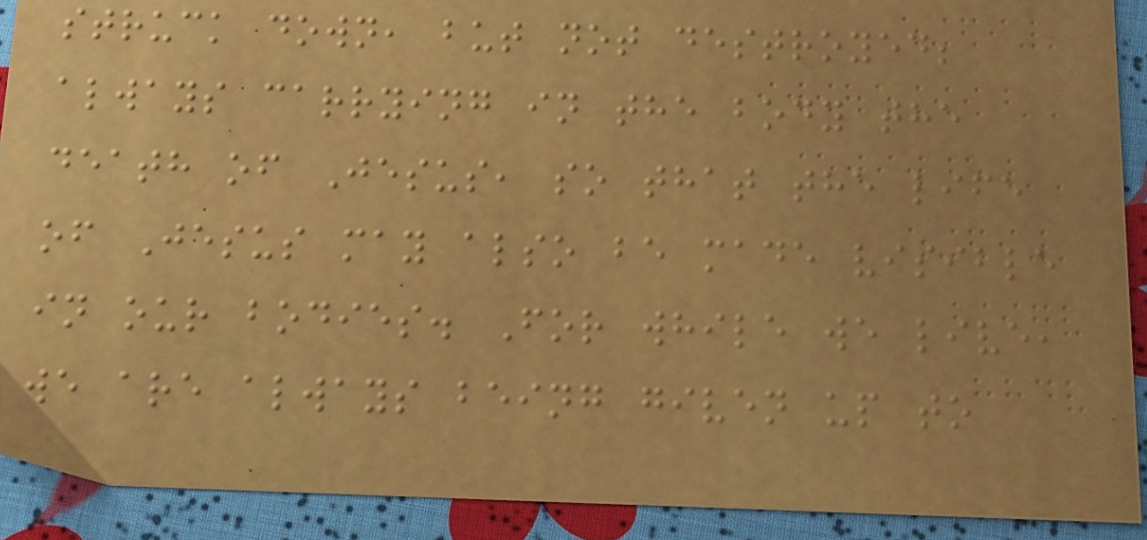struck down, but not destroyed;
always carrying in the body the
death of Jesus, so that the life
of Jesus may also be made visible
in our bodies. For while we live,
we are always being given up to
